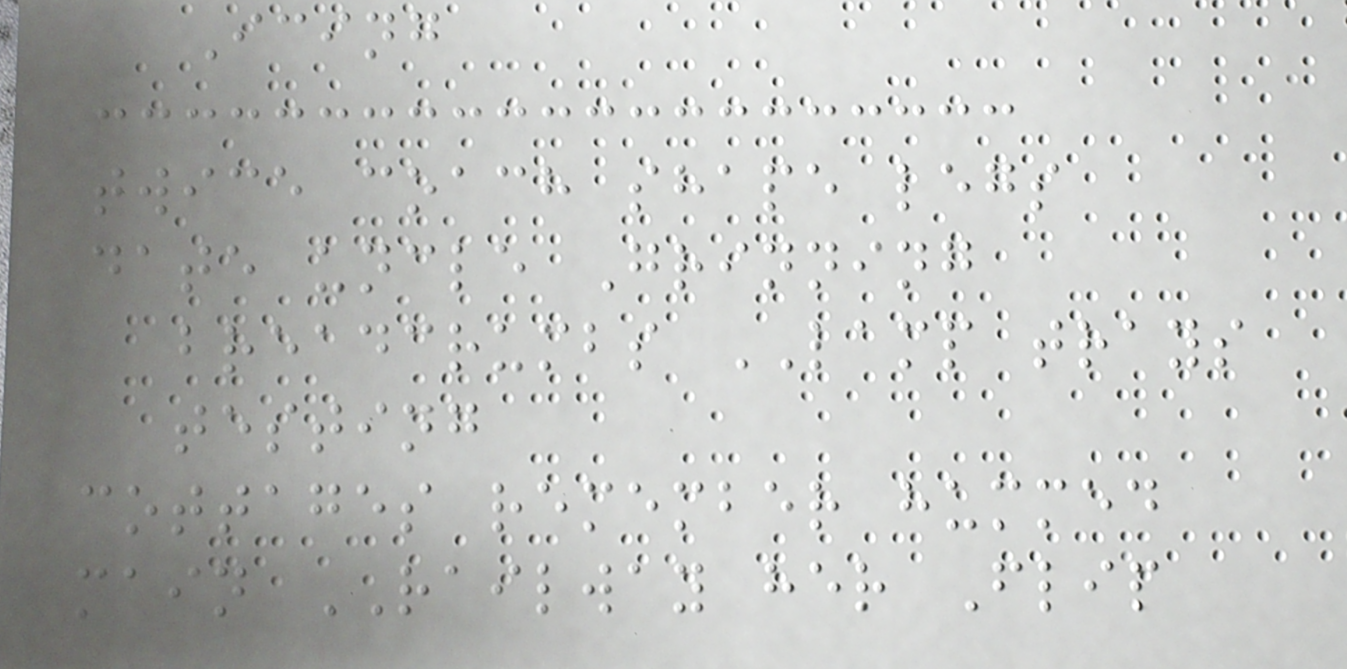Icing
twice coach shape legs
date uncle Grinning
breadcrumbs LAMP trays
testing
cottages remember hummed
main RAILWAY her Flip
